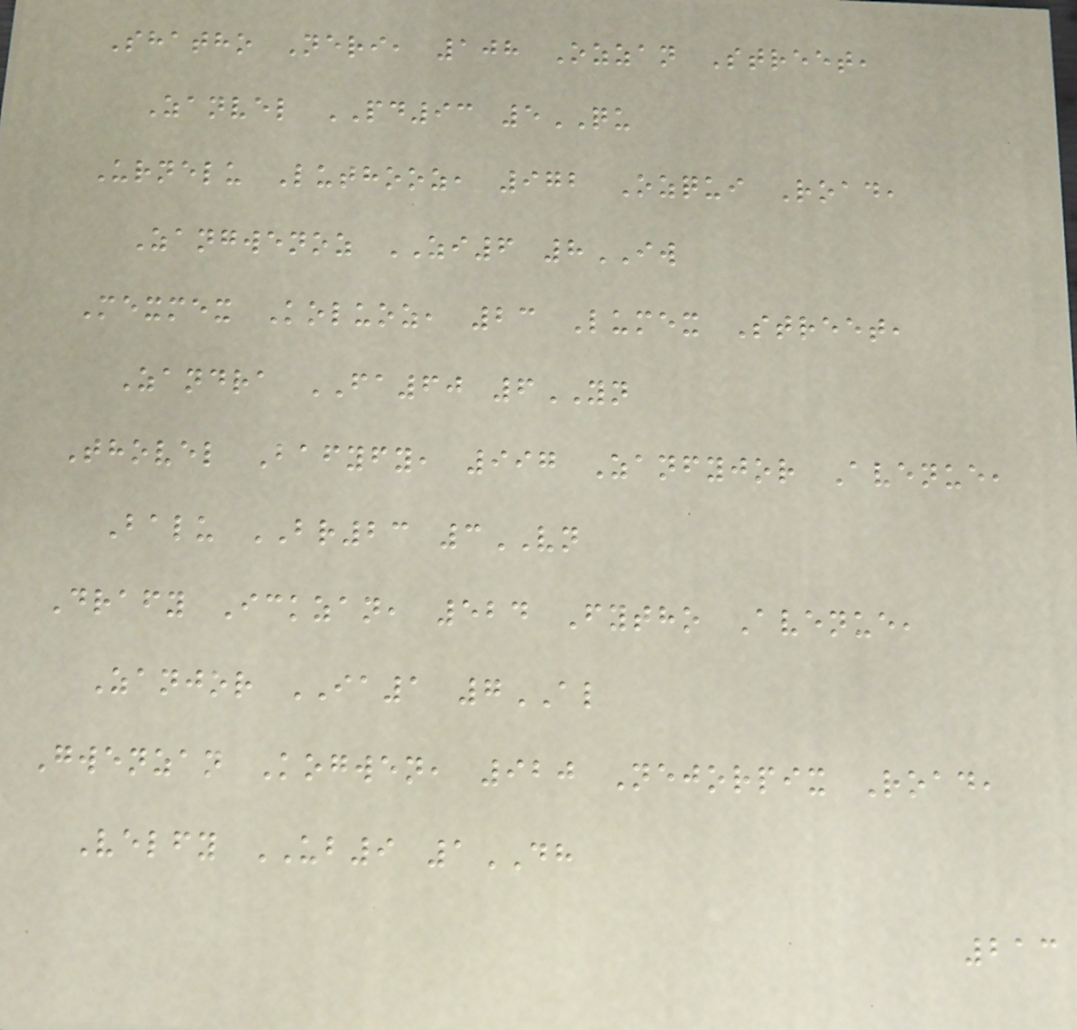Shatho Neri, 108 Ozzan Street,
Zanvel PD93 5QU
Urnelu Luthooz, 972 Ozqui Road,
Zangwenoz ZI6 8IW
Mexmex Koluoz, 23 Lumex Street,
Zandra FA60 6YN
Thovel Bafyfy, 997 Zanfyjor Avenue,
Balu BR23 3VN
Drafy Ickzan, 524 Fytho Avenue,
Zanjor IA1 7AL
Gwenzan Kogwen, 920 Nejorpix Road,
Velfy UB9 1DH
213
